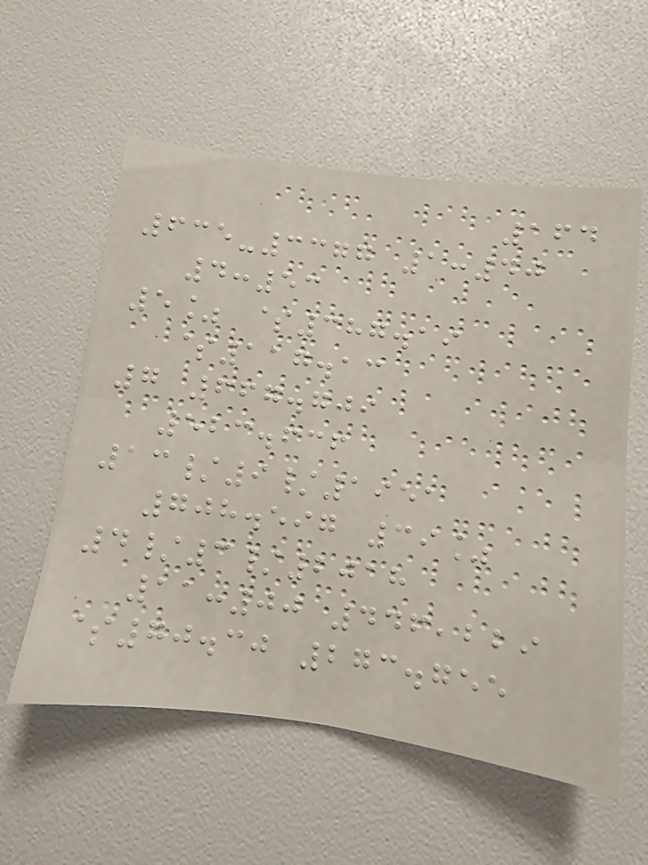164
635-3377 1:40
4:53
5% $387.19
$117.13
7 667.709
523.636
13/9/1951
708.597 39%
4/3/2018
11:00 446,229
$70.30 273.755
